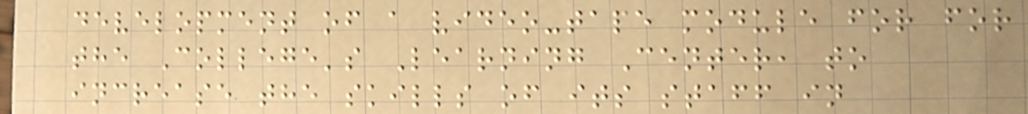development of a video-tape module for for
the College's Learning Center, to
increase the skills of its staff in
